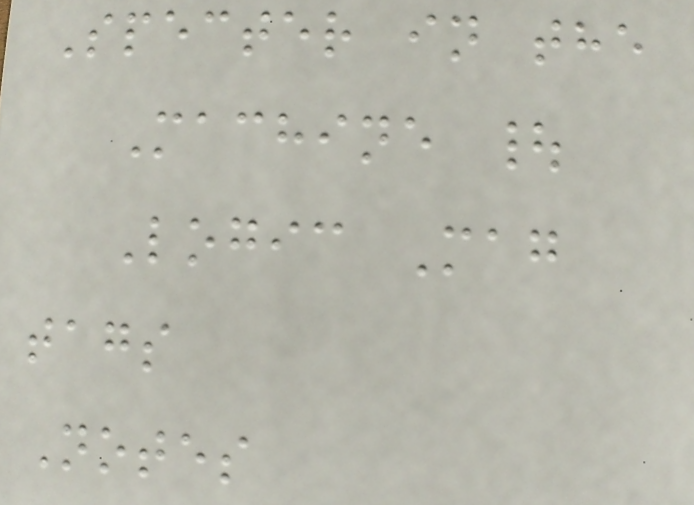Specter in the
Machine |
Logic Mag
tags
Notes
